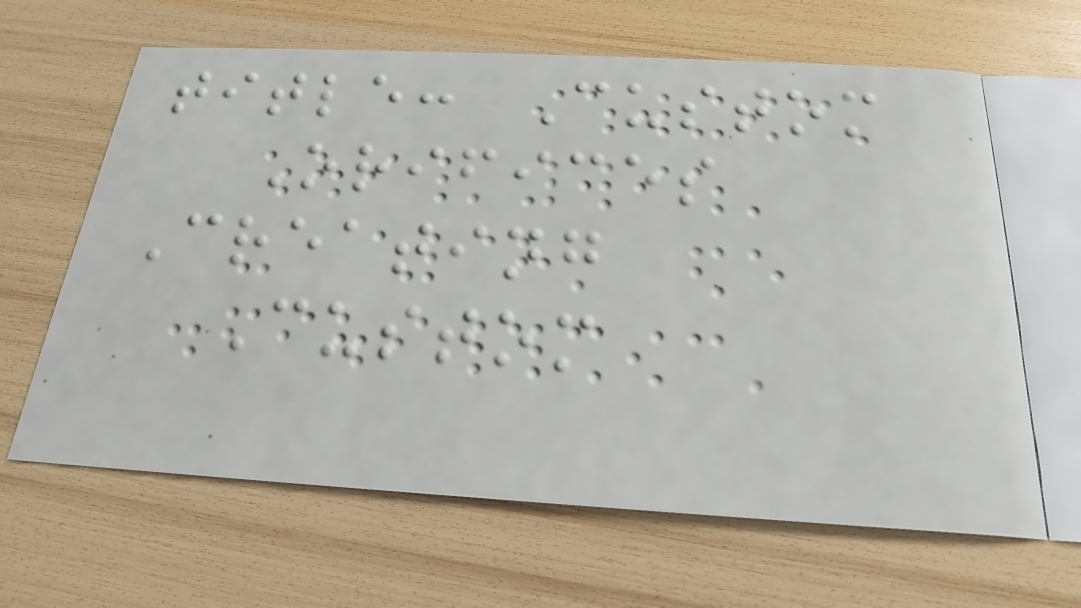title: Custom
Orifices
Creating
Custom
